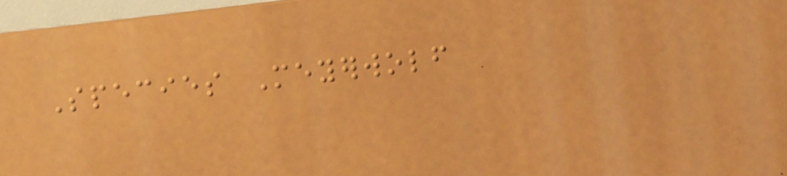Species Meyerwolf
